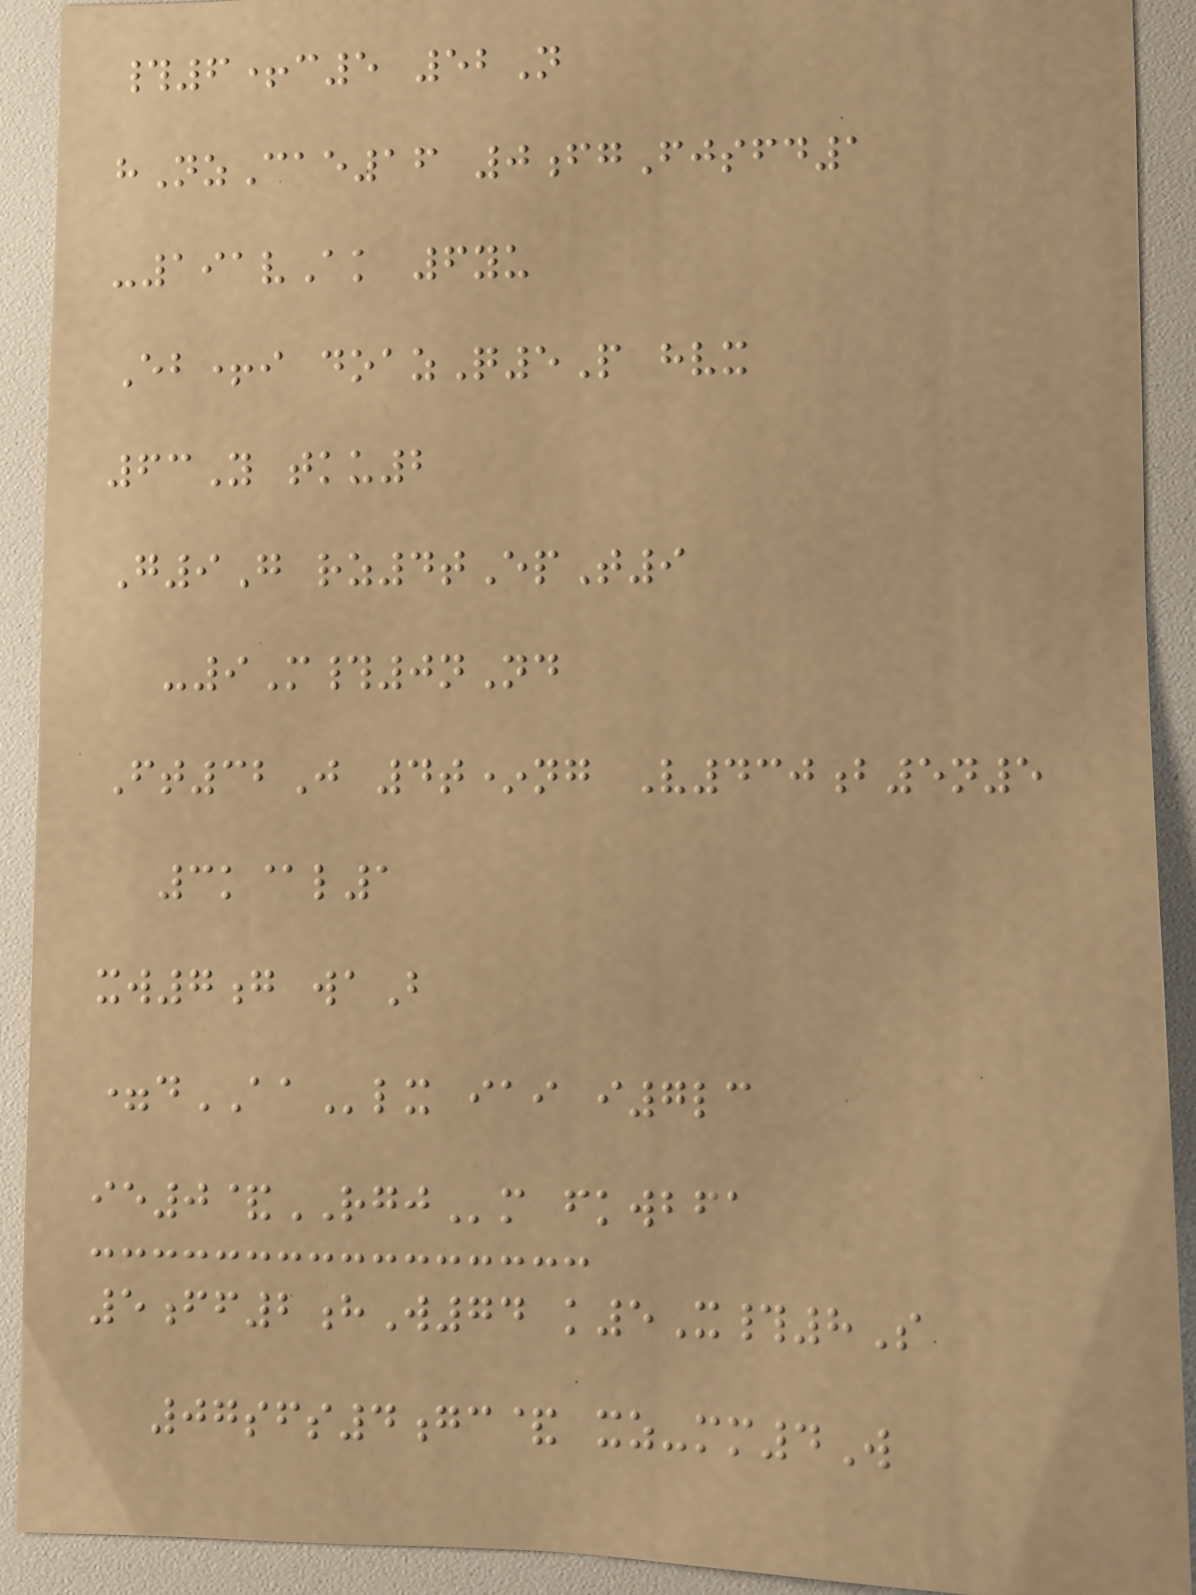#6+c5 52N
hNzCae16 0fgFjsfd1
-191vAk 6yu
Eb+i doazQ5P hvx
63Y tku2
G9G rz4tEpT9
-9M#0nNd
Ft32J 4t*ng V430b5n5
3k@l1
xw7g waB
=dAAlx iai i7lc
ie0&RGJm fkwbfa
5ff2hW74 k5X#8S
07sfs4gc& xz-mm4W
